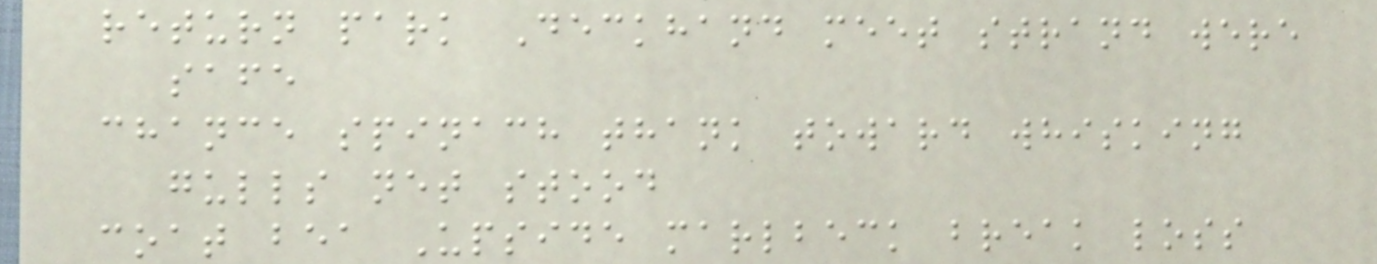return park Deckhand meet strand were
safe
chance spinach thank toward whisking
gulls net stood
coat bea Upside marlbeck break loss
